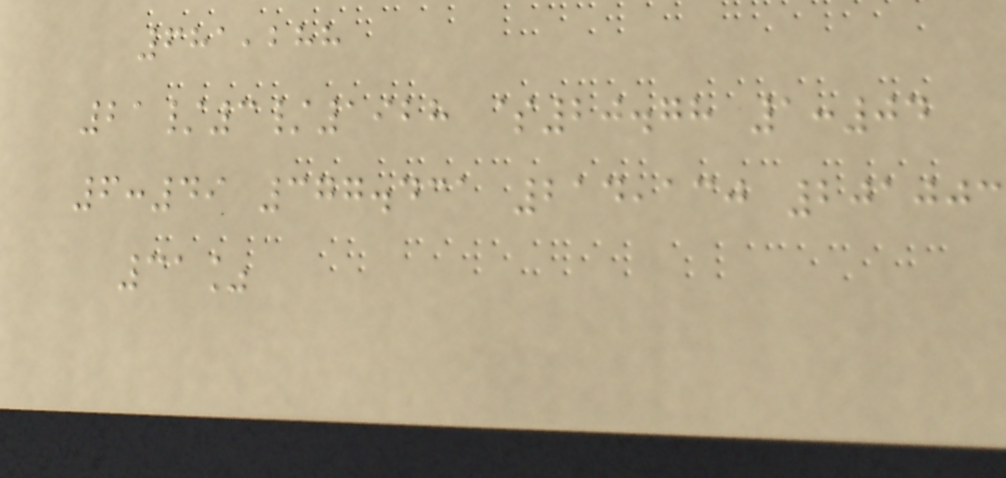681,288
21/3/1928 $20.78 1:04
6:49 377.431 214,130 201003
31%
